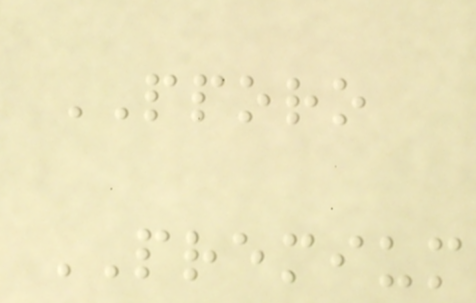PPORO
PREMIUM
